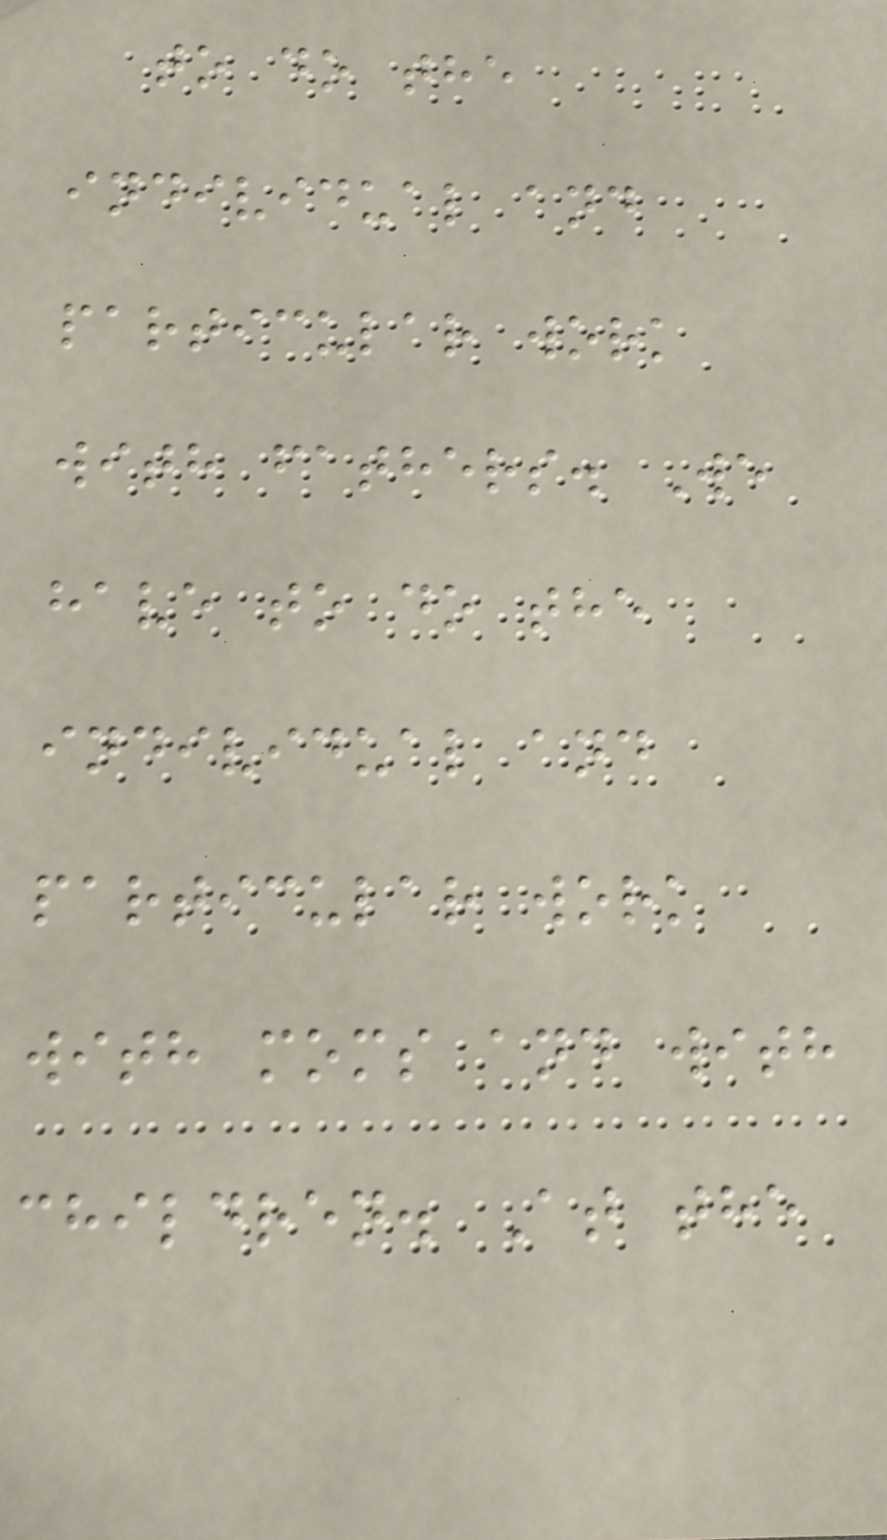to do the
individual and
particular work
with fathers. We
have to do the
individual and
particular work
with moms and with
children. At the
